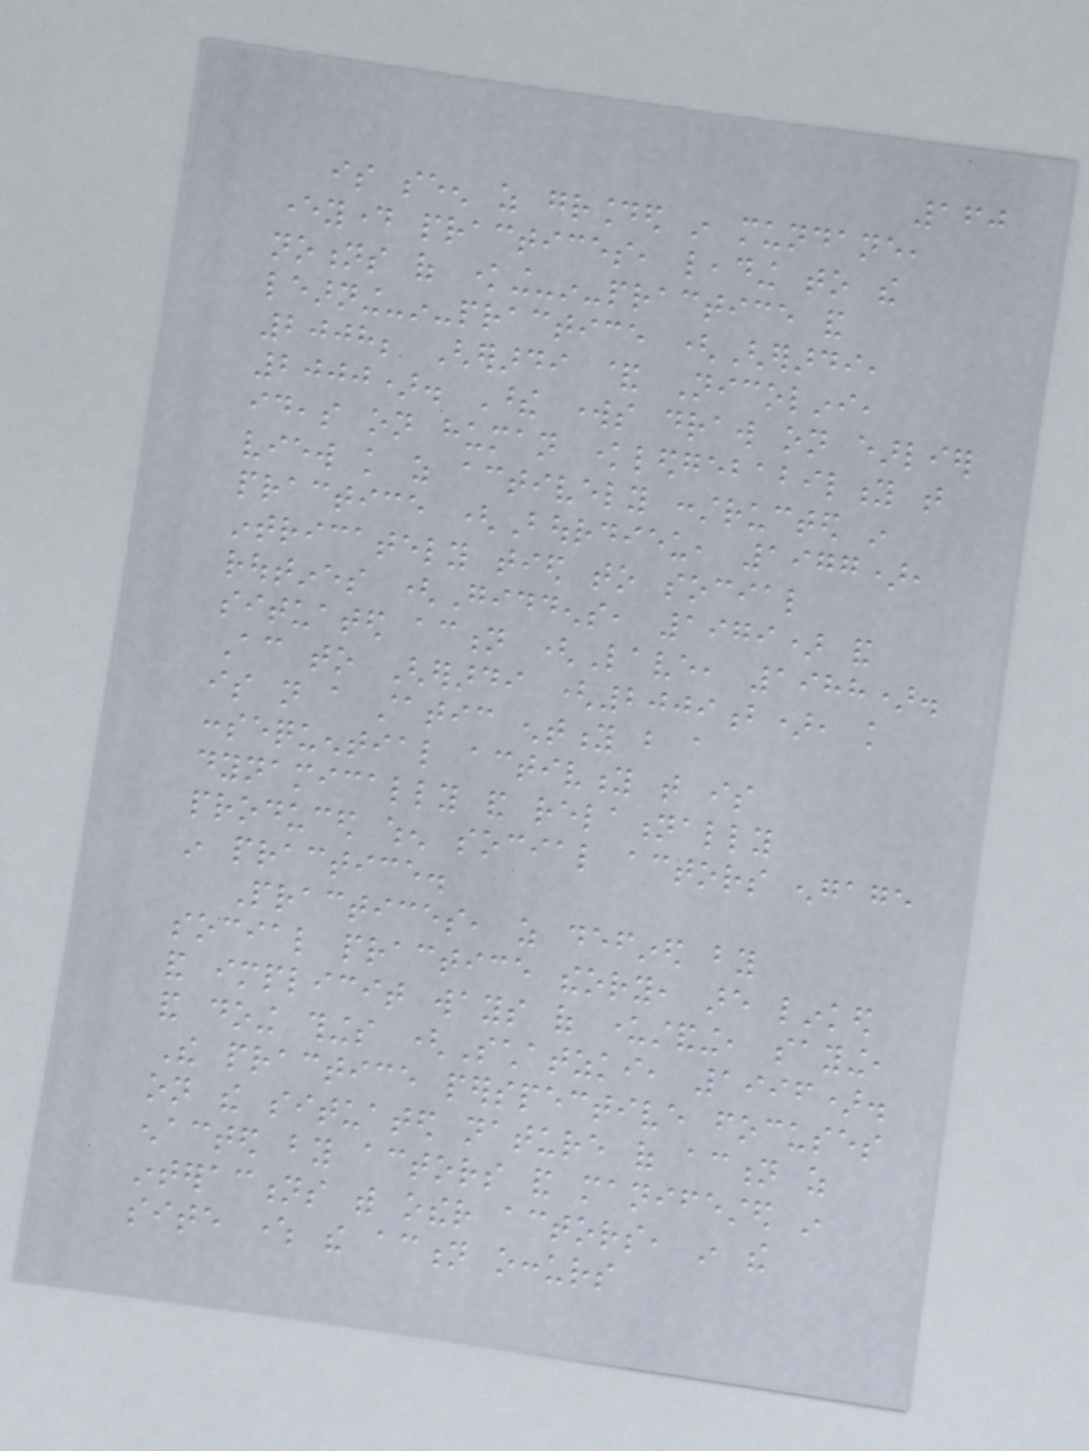160
is seen as grounded in mundane,
everyday practices, leading to the
notions of knowing-in-practice and
learning-in-practice (Gherardi,
2008; Gherardi & Nicolini,
2000). These works draw on earlier
ideas on human knowledgebability that
view knowledge as actively constructed in
practice (Bourdieu, 1977),
intricately tied to social
routines (Giddens, 1979) and
situated action (Lave, 1988).
According to Gherardi (2009b), knowledge
is not a static entity but a
consequential activity that is
dynamically and relationally
produced when social actors engage
in practice.
Practices, as defined by
social practice theory, are linked
and implicit ways of understanding, saying,
and doing things (Schatzki, 1996).
The practice perspective focuses
on the situated nature of action as
enacted by actors and manifested in
interactions with other actors, in the
site where the action occurs
